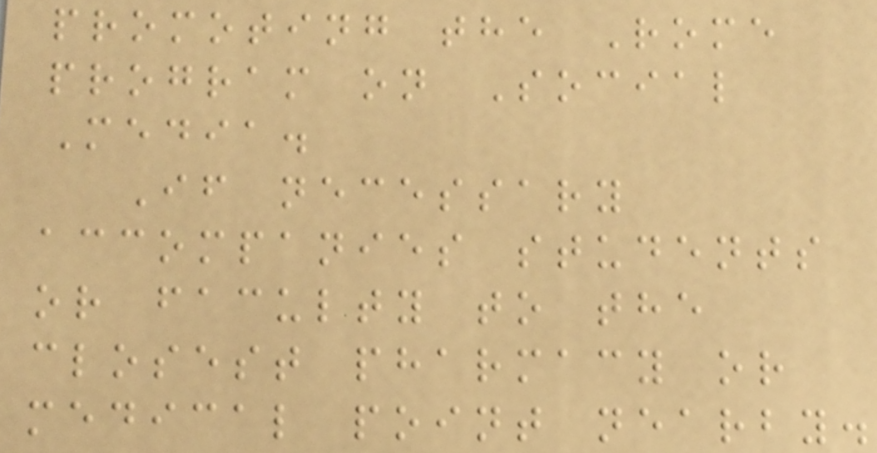promoting the Rome
program on Social
Media.
If necessary
accompanies students
or faculty to the
closest pharmacy or
medical point nearby.
